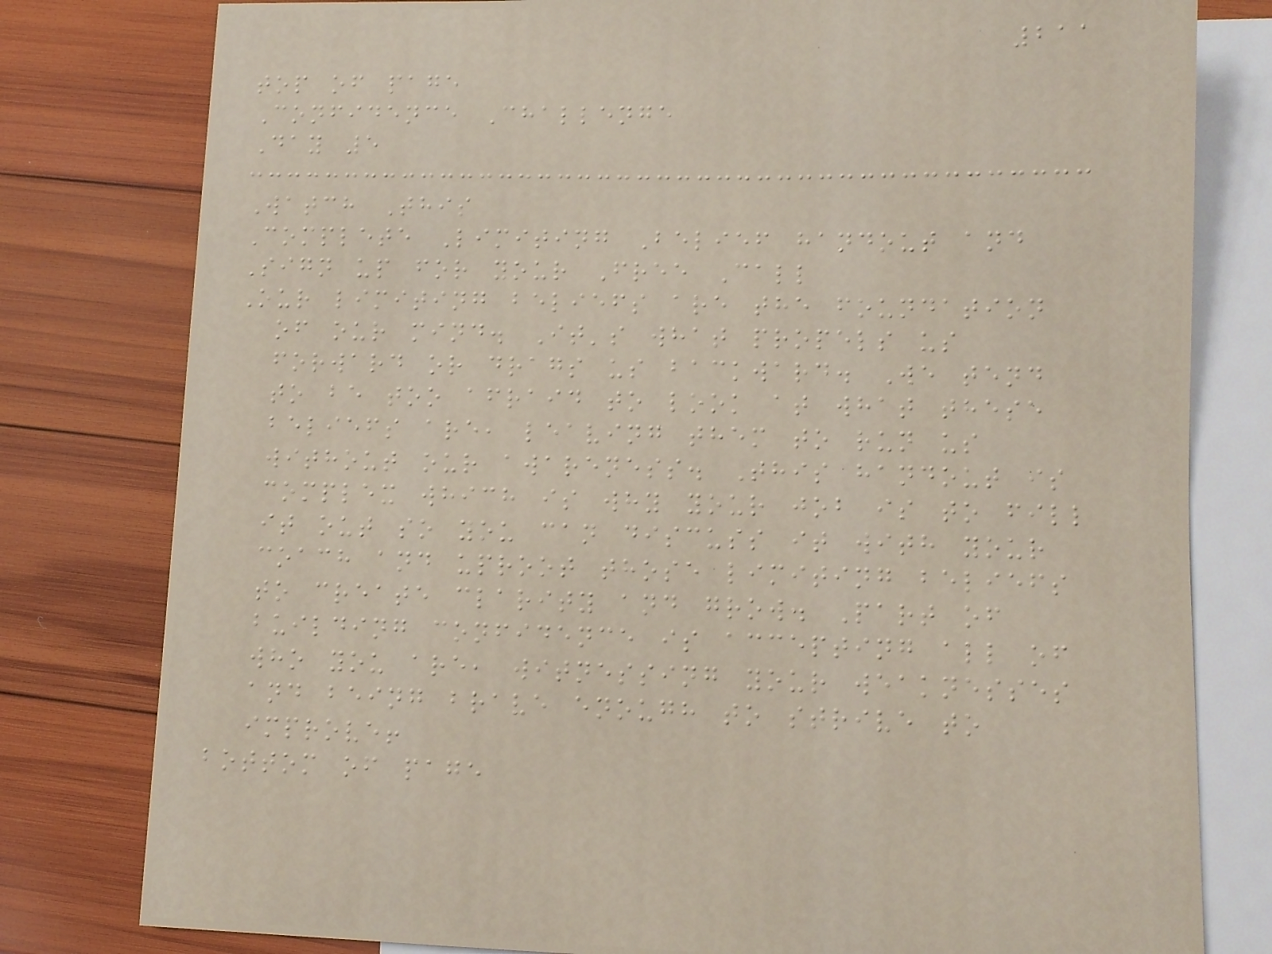211
top of page
Confidence Challenge
Day 5
Watch This
Complete Limiting Belief handout and
Sign up for your Free Call
Our limiting beliefs are the foundation
of our mind. It's what propels us
forward or drags us backward. We tend
to be too afraid to look at what these
beliefs are, leaving them to run us
without our awareness. This handout is
complex which is why your job is to fill
it out so you can discuss it with your
coach and uproot those limiting beliefs
to create clarity and grow. Part of
building confidence is accepting all of
who you are, witnessing your weaknesses
and being brave enough to strive to
improve!
bottom of page
